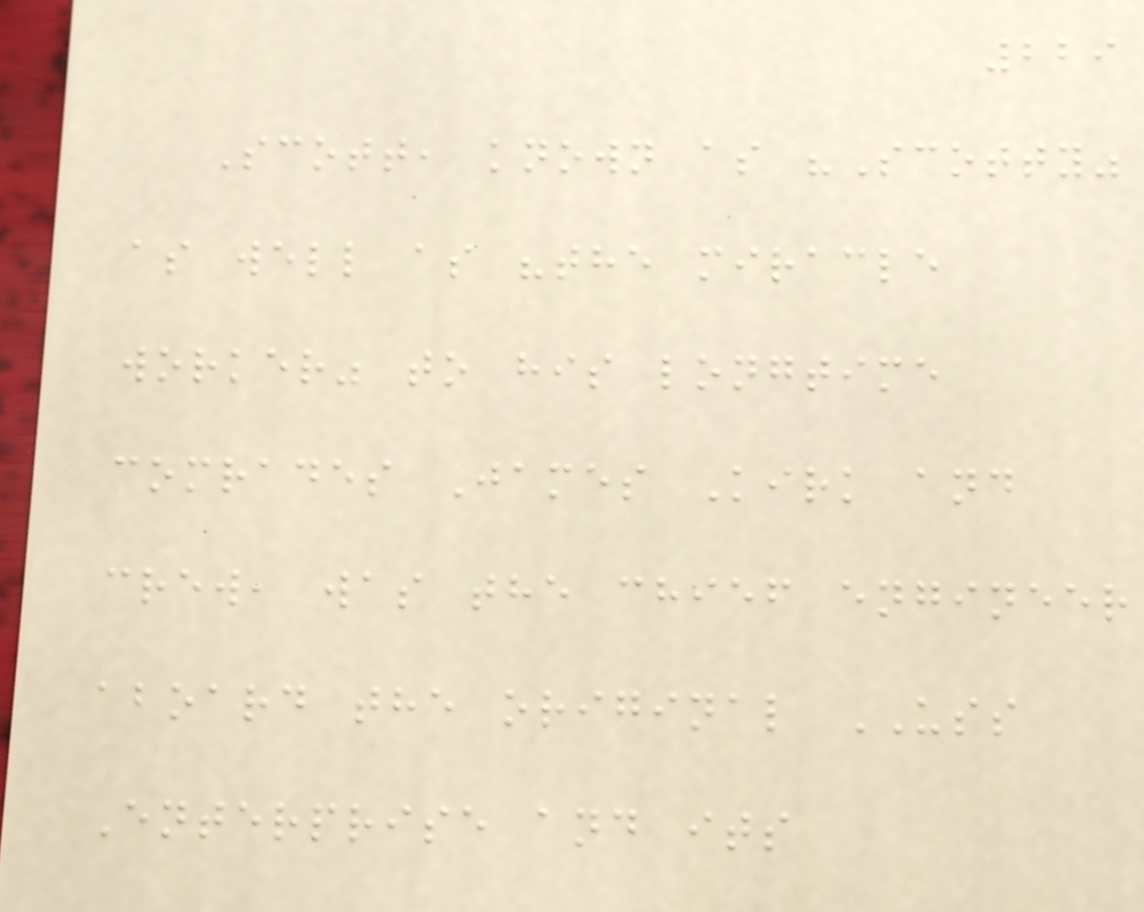229
Scott, known as "Scotty"
as well as "the miracle
worker" to his longtime
comrades James Kirk and
crew, was the chief engineer
aboard the original USS
Enterprise and its
